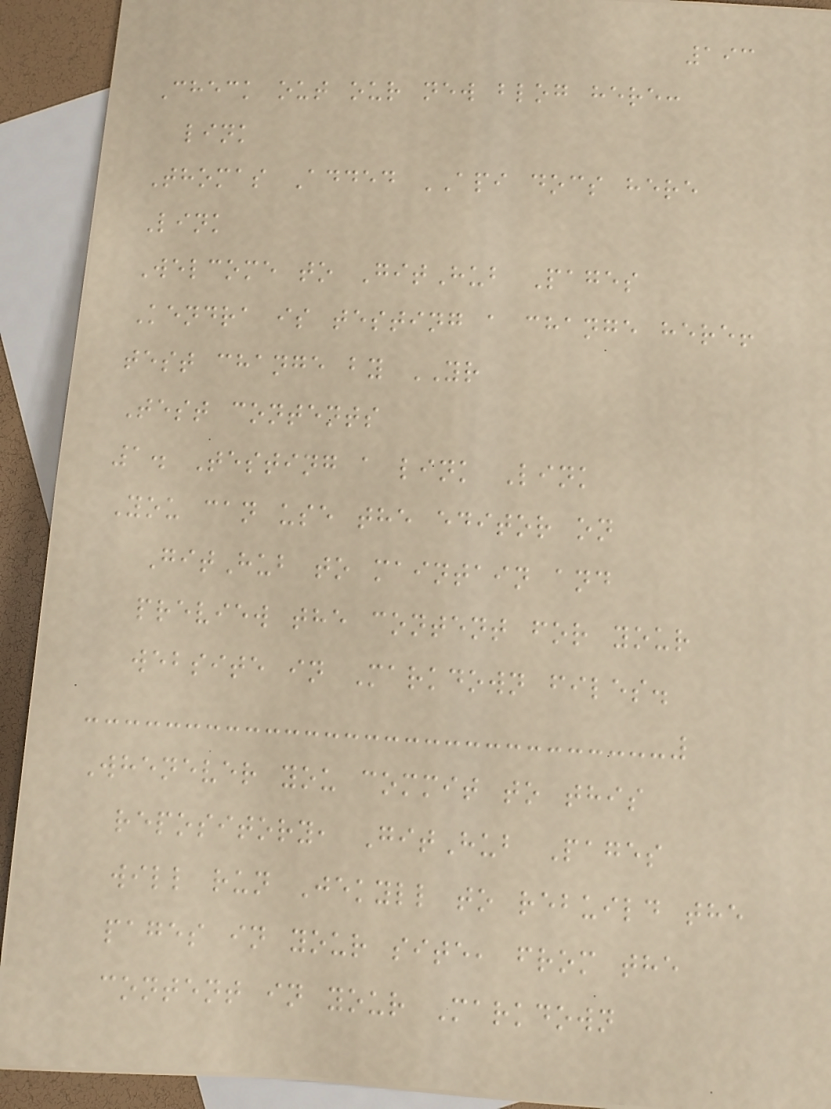193
Check out our new blog here:
link
Thomas Added API docs here
Link
Welcome to GitHub Pages
Kendra is testing a change here!
test change by YR
Test contents
1. Testing a link Link
You can use the editor on
GitHub to maintain and
preview the content for your
website in Markdown files.
Whenever you commit to this
repository, GitHub Pages
will run Jekyll to rebuild the
pages in your site, from the
content in your Markdown
